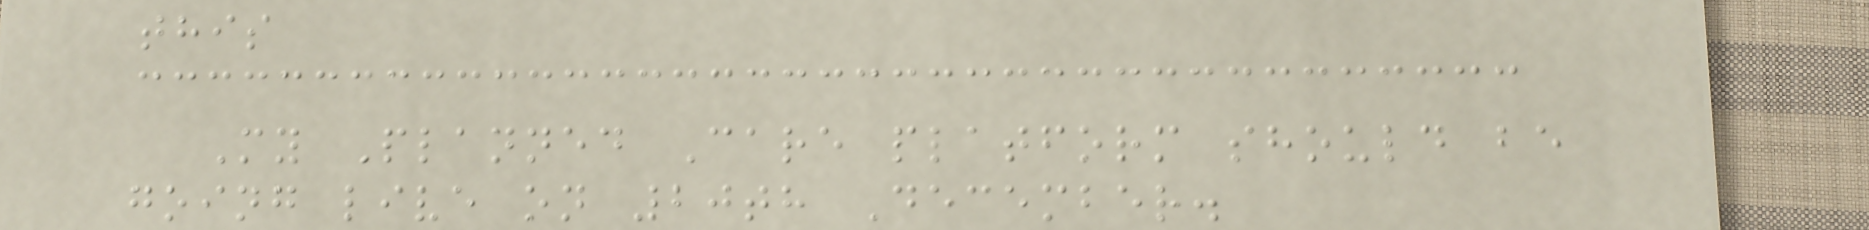this
My Planned Care platform should be
going live on 20th December.
